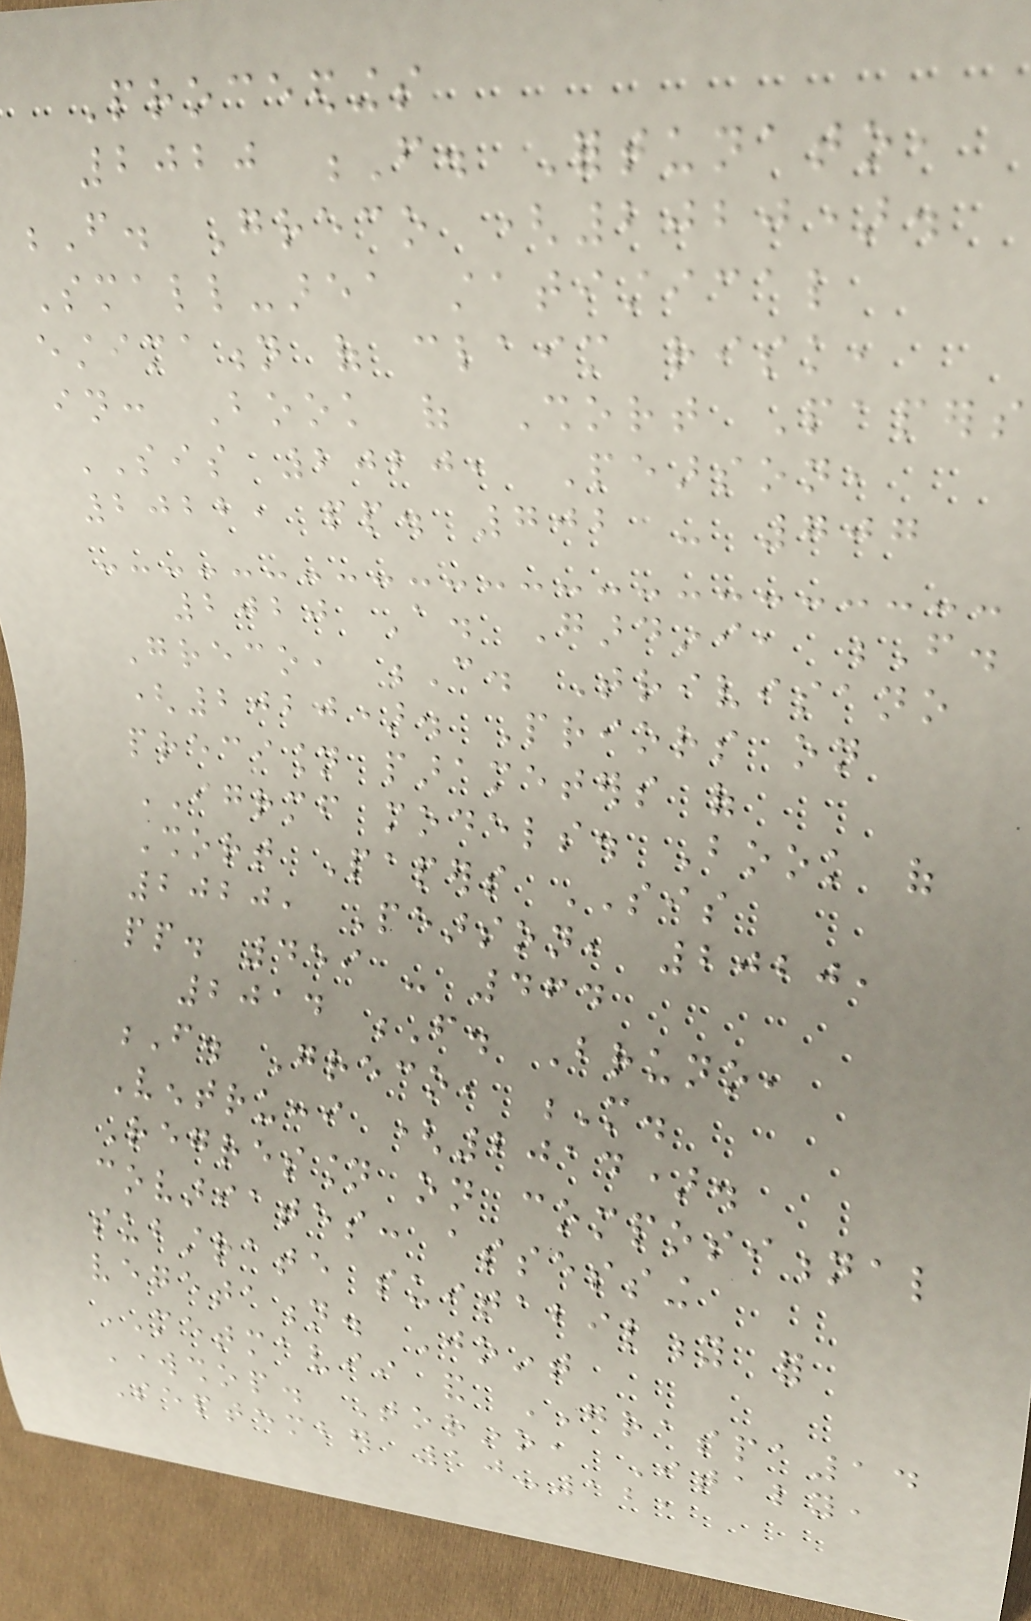Proceedings
2020 F. Fortunato,
F. Greco (2020).
Small-area statistical
estimation of claim risk,
in: Book of Short Papers
SIS 2020, Pearson,
2022, pp. 702 - 707
2020 A. Gardini, F.
Greco, C. Trivisano
(2020). Priors on
precision parameters of
IGRMF models. Book of
Short Papers SIS
2020, Pearson, 2020,
pp. 459 - 464
2014 F. Bruno,
F. Greco, M.
Ventrucci (2014).
Regression on compositional
covariates: assessing
substrate suitability for
vegetation. Joint
METMAVII and GRASPA14
Workshop. Torino, Italy,
September 10-12,
